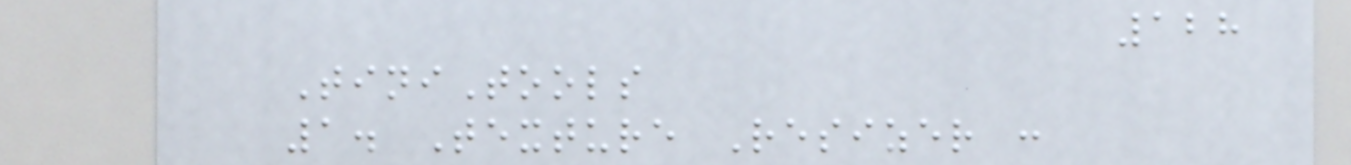128
TiniTools
1. Texture Resizer :
